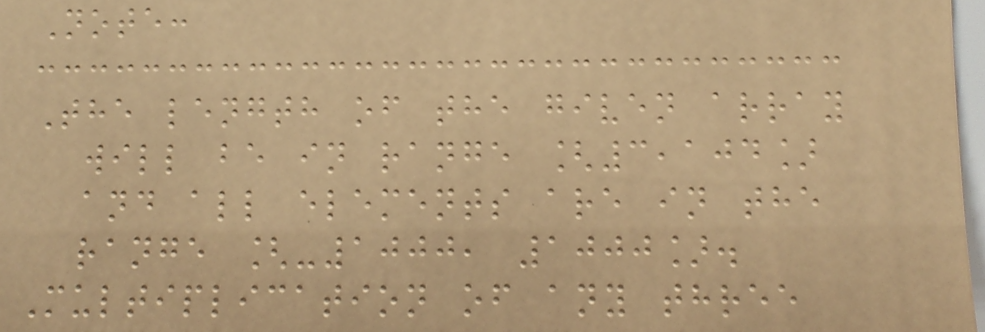Note:
The length of the given array
will be in range [3,104]
and all elements are in the
range [-1000, 1000].
Multiplication of any three
